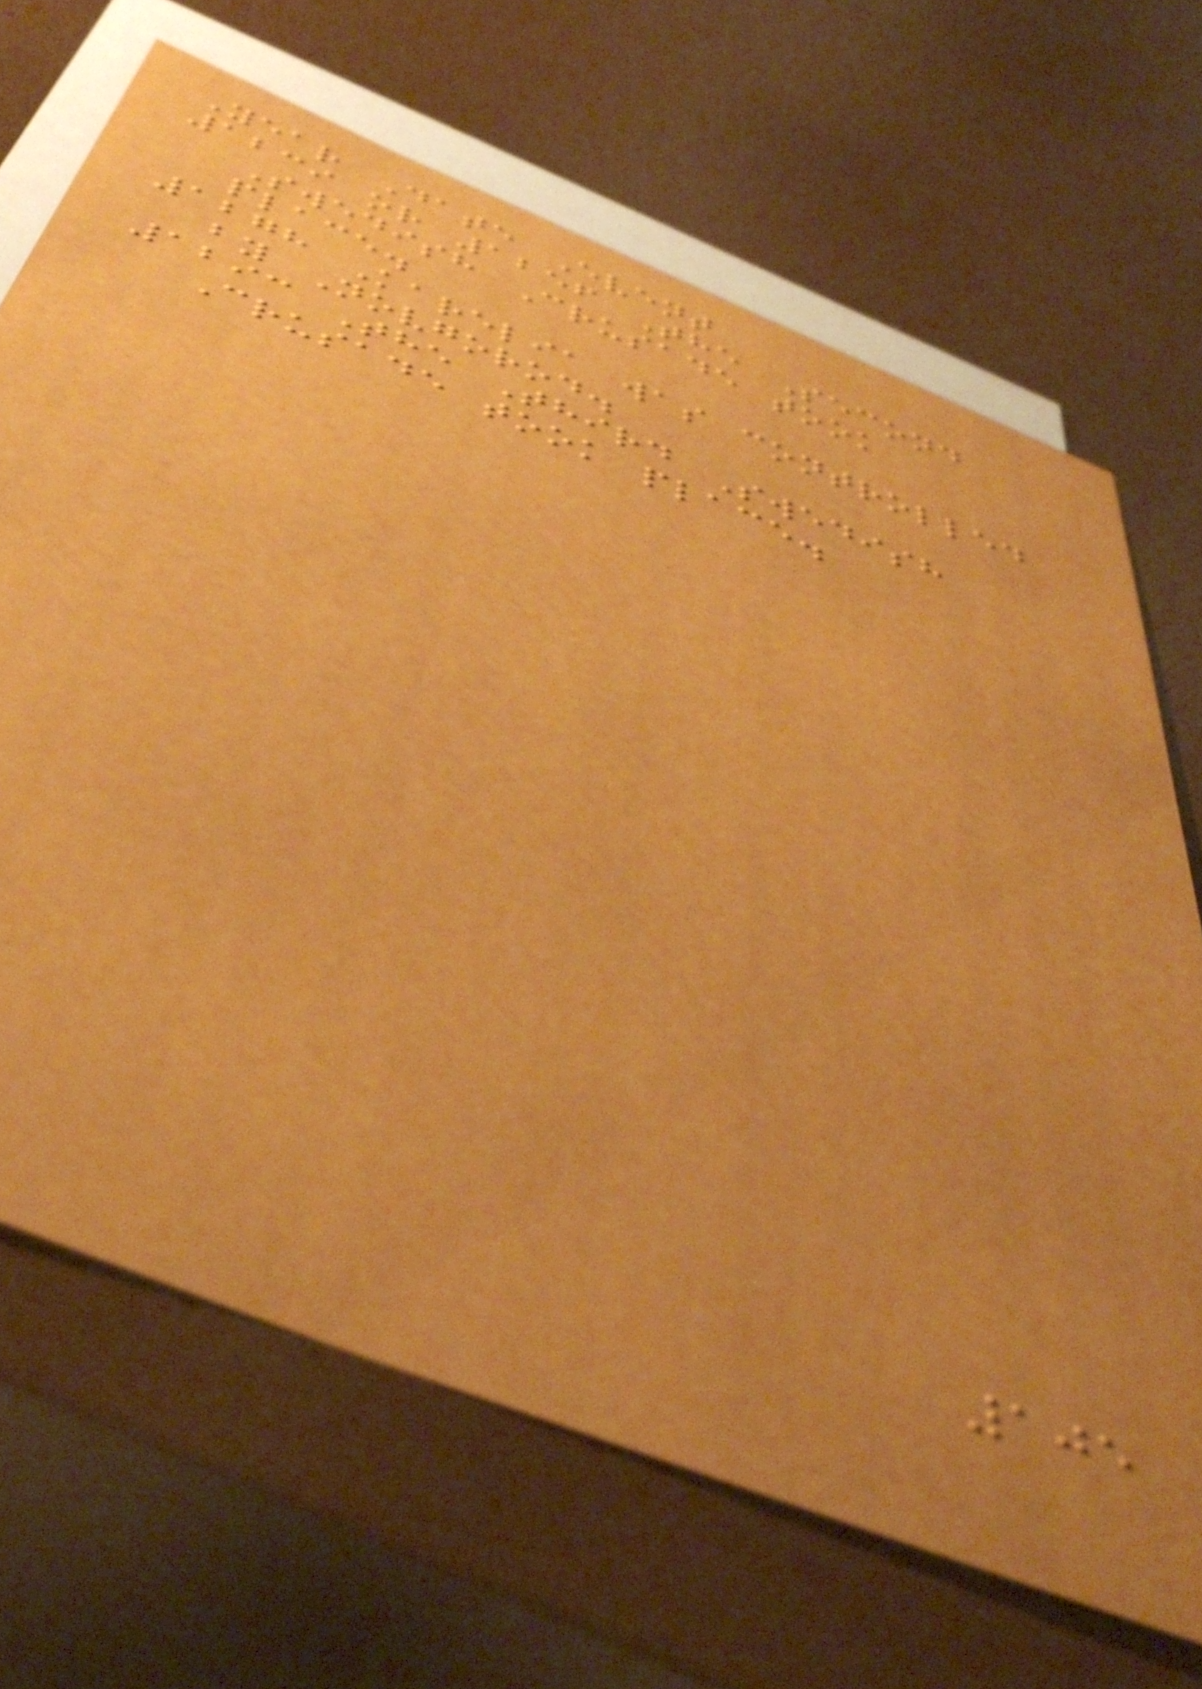Year Date Event
1239 or 1256 The Second
Swedish Crusade took
place.
1278 Karelia was controlled
by Novgorod.
1293 The Third Swedish
Crusade took place.
105
